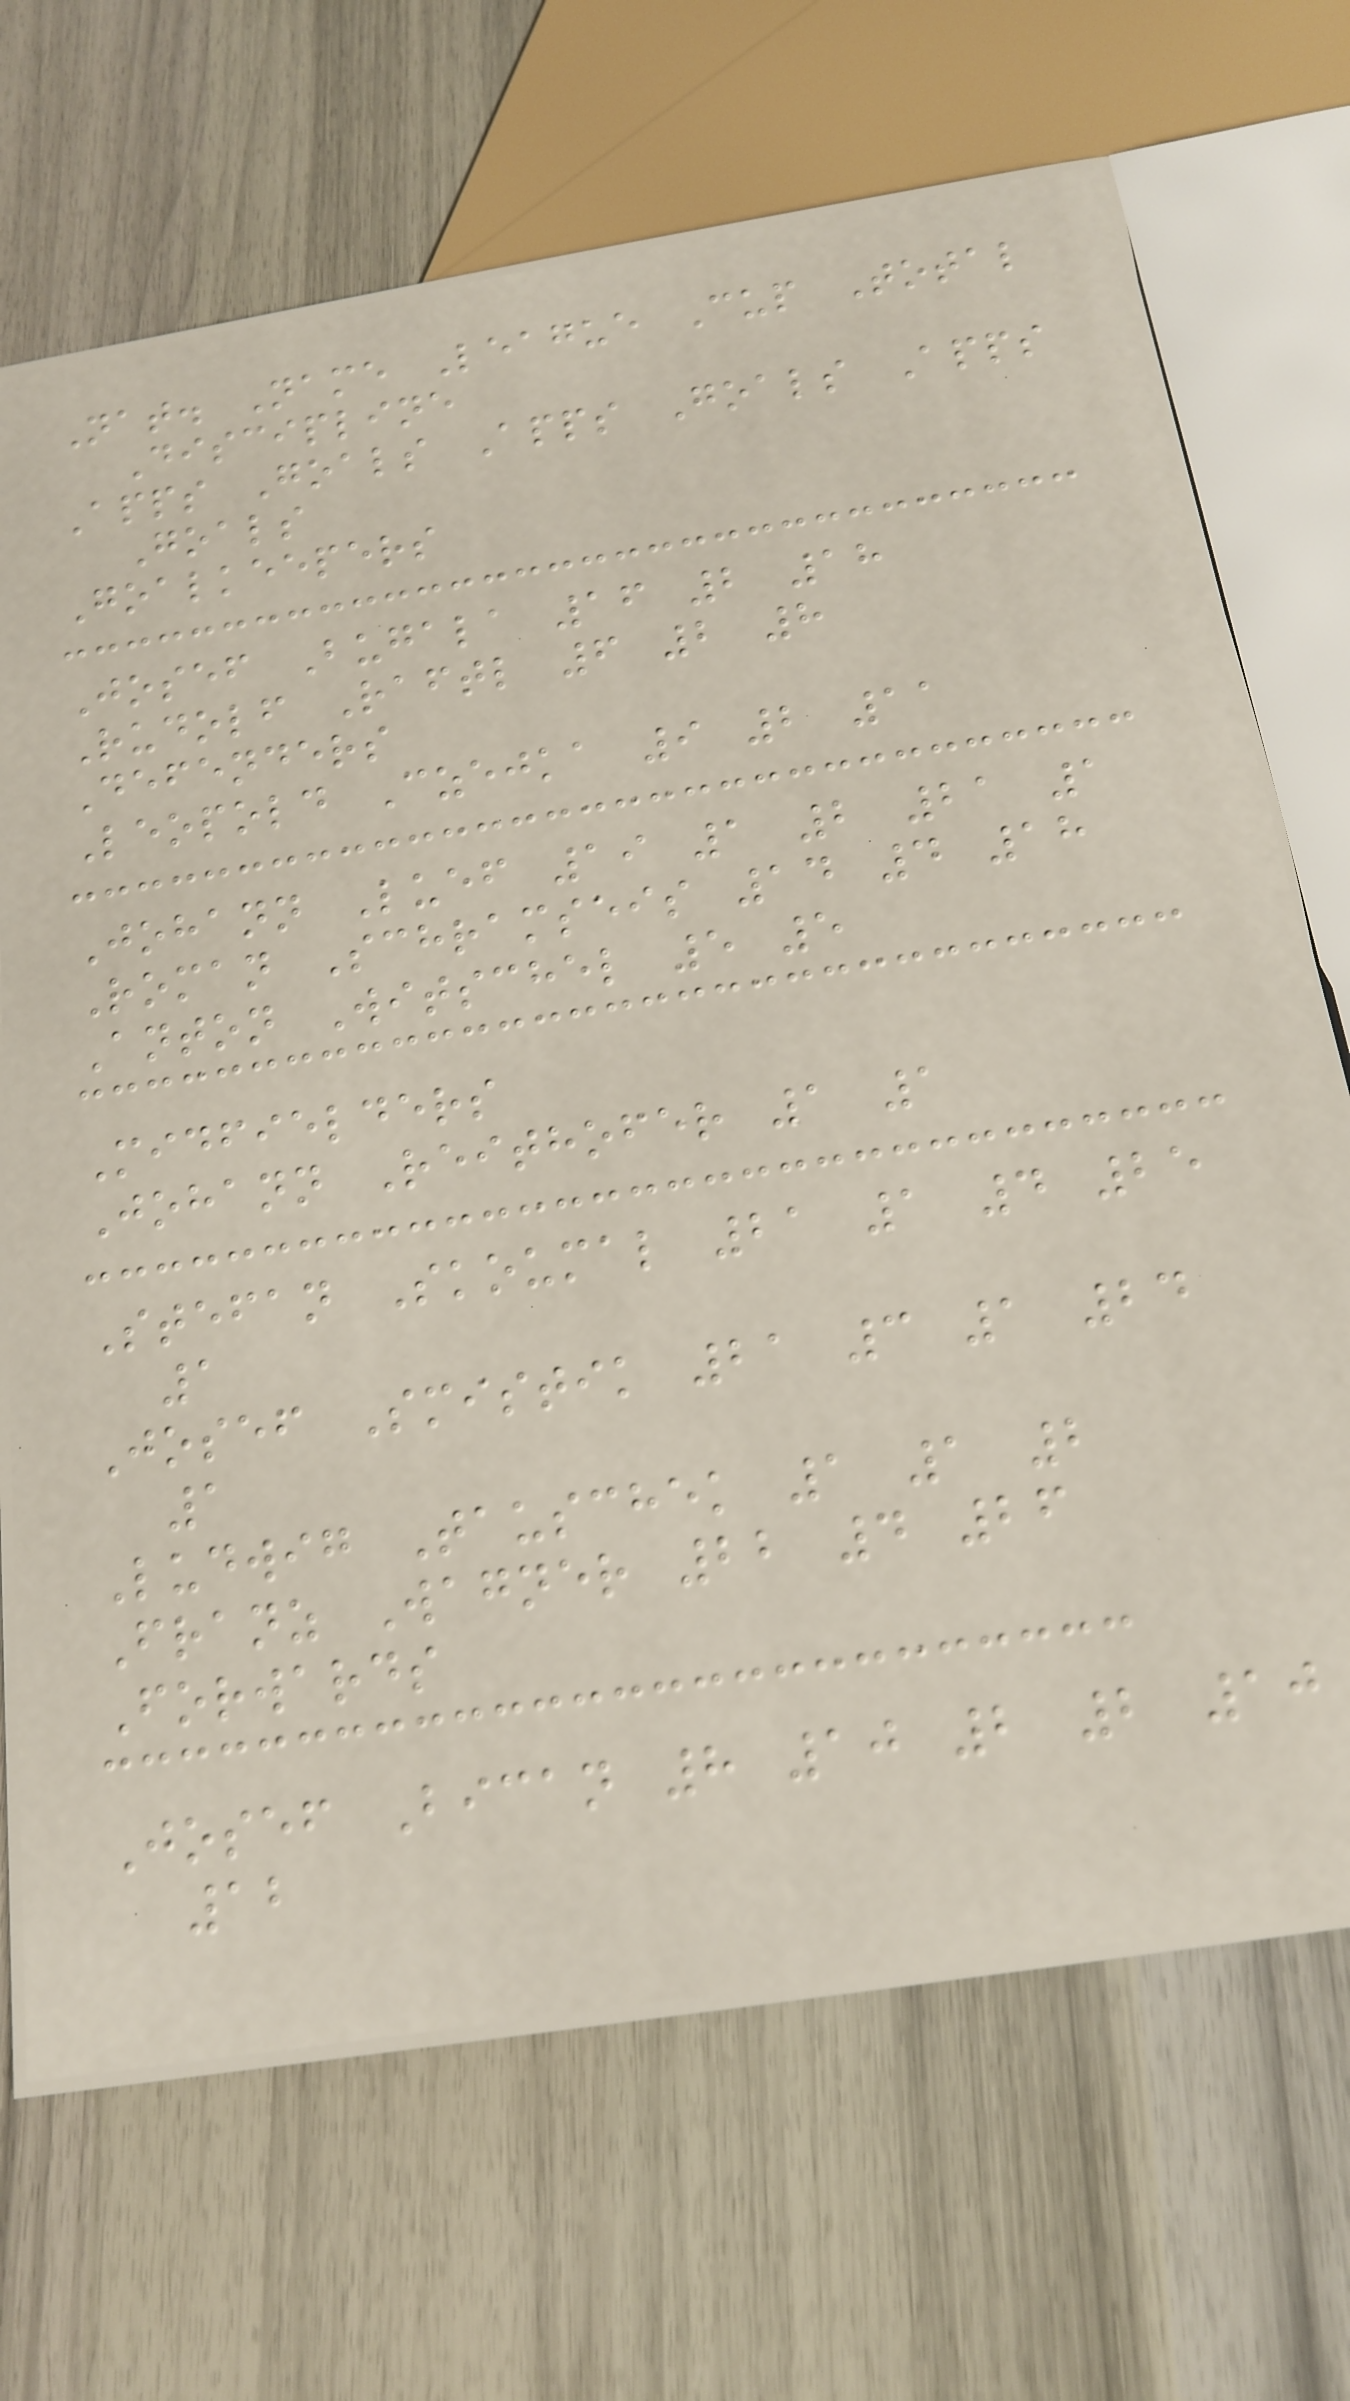Nat. Name League Cup Total
Discipline
Apps Goals Apps Goals Apps
Goals
Goalkeepers
Josef Bugala 16 2 18
Rudolf Raftl 6 2 8
Defenders
Leopold Czejka 9 2 11
Johann Luef 19 1 2 21 1
Roman Schramseis 14 4 18
Anton Witschel 5 5
Midfielders
Johann Reithofer 1 1
Stefan Skoumal 21 1 4 25
1
Josef Smistik 21 3 1 24
1
Ludwig Tauschek 1 1 2
Franz Wagner 22 4 26
Forwards
Josef Bican 8 10 2 2 10
12
